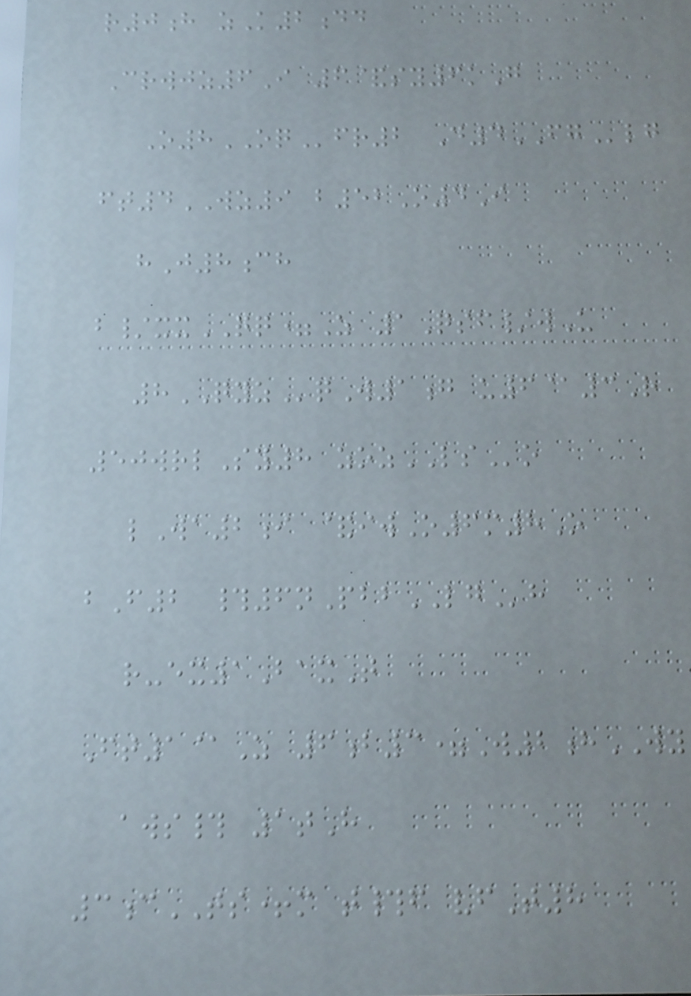r0h zK2dd
Crwjz6I 6&sy6kG
O8OQfr2 D4FGlg
ft4WZ9 b52O4I
hJ8ch
b/xxQQ=Z 1Qsf/wU
8QYZqW1g u6@3R
50wrlSy8 zozLSo
lWa2i &iwO6m8O
bF2 #6nPbbLGh
r-ex1BaxT
Ft1@Z 6b3=W2hWY
aws# 1tH
3cTS+m t#f vfT8
